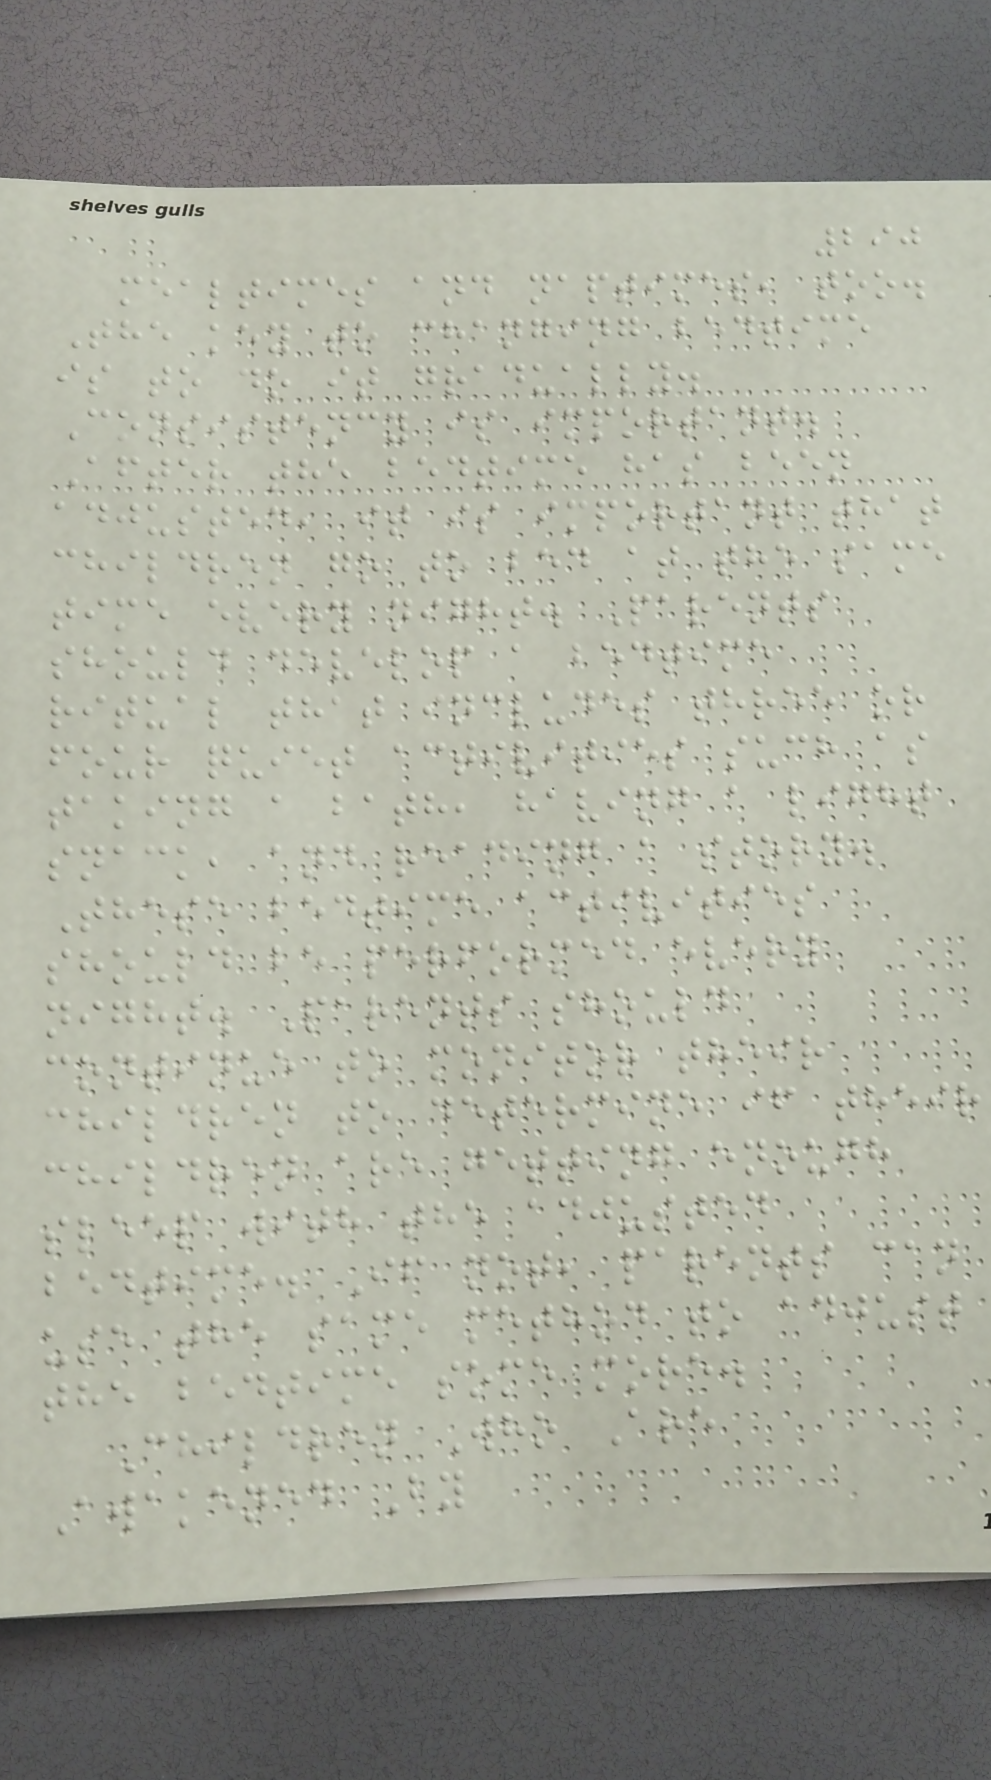290
mealtimes and naptimes, too.
The key to changing bedtime
is to do it gradually.
Consistency is important.
After the bedtime has been
adjusted, it is important that
children go to bed at the same
time every night. Parents
should develop a bedtime
ritual that includes three or
four quiet activities such as
taking a bath, having a light
snack, and reading a story.
These bedtime activities
should be performed every
night. Parents should
continue to monitor their
children to determine if their
children are getting enough
sleep with the adjusted
bedtime. If not, parents can
use the same method to adjust
the bedtime some more.
Children Who Are
Awakened By
